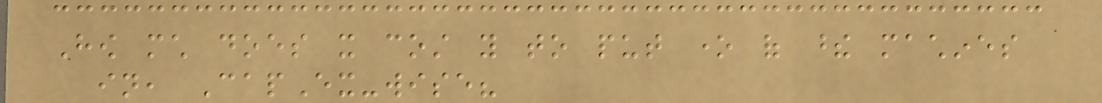How much does it cost you to put one of these machines
in, CapEx-wise?
